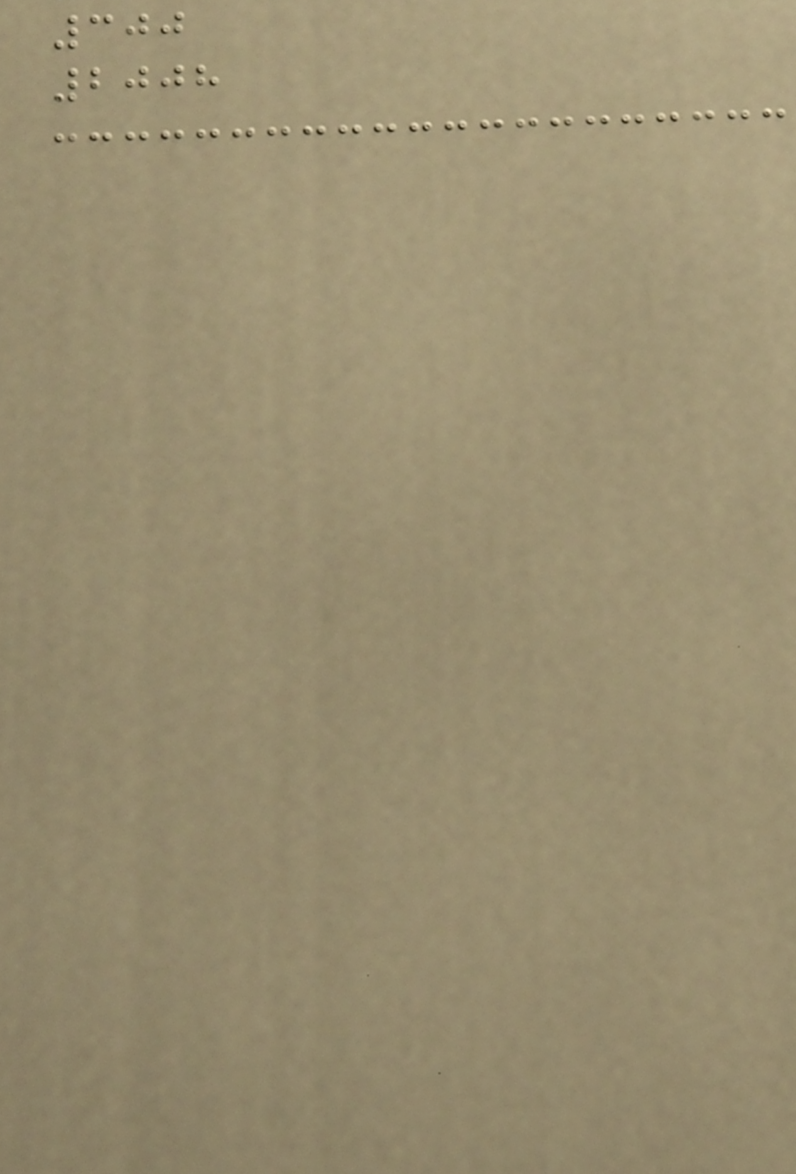300
2008
